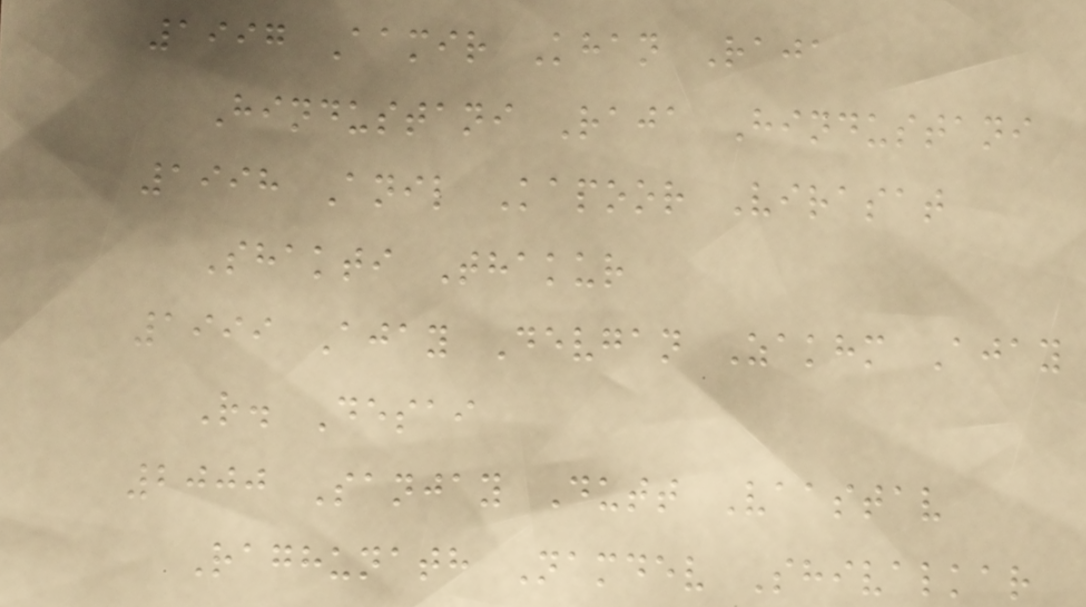1997 Aamir Khan Raja
Hindustani Raja Hindustani
1998 Anil Kapoor Virasat
Shakti Thakur
1999 Ajay Devgan Zakhm Ajay
R. Desai
2000 Sanjay Dutt Vaastav
Raghunath Namdev Shivalkar
